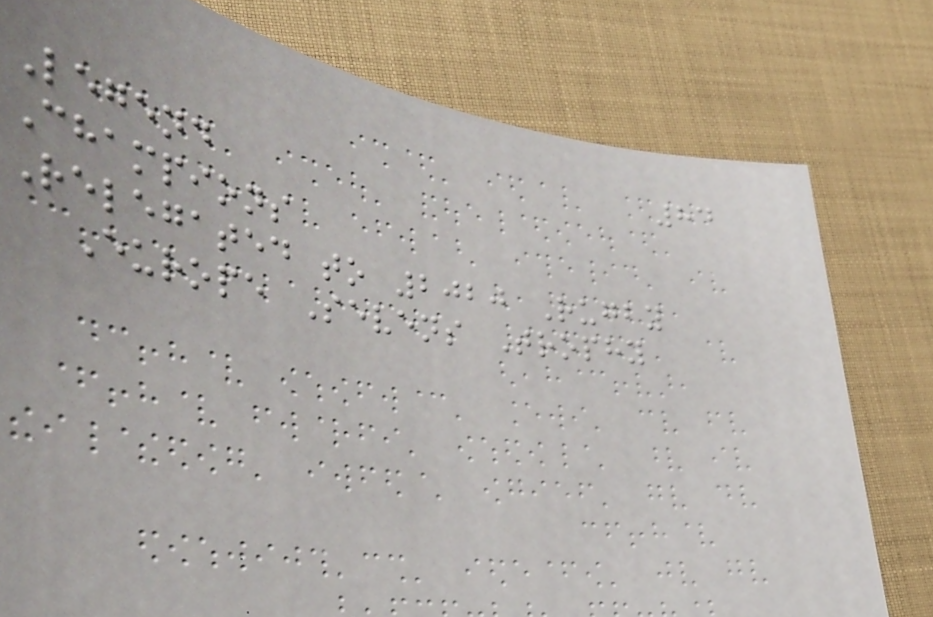84
Legend
Champions
Relegated to 2020 Rugby
Europe Sevens Trophy
